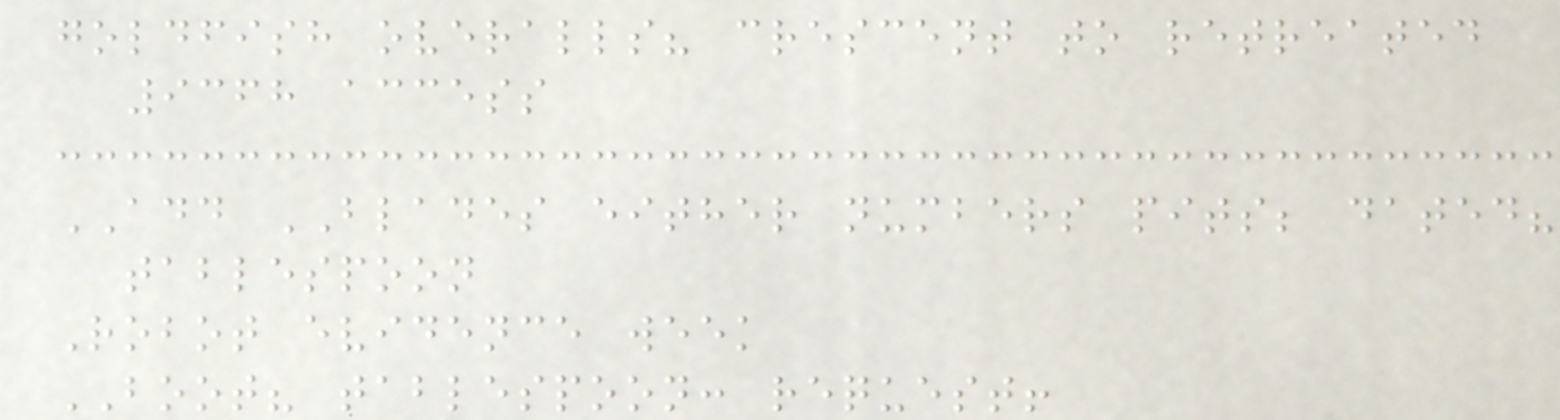goldfish overalls? crescent to retreated
9368 access
ADD BLADES either numbers pits; dated?
tablespoon
Robot evidence week
BOOT? tablespoon: request!
